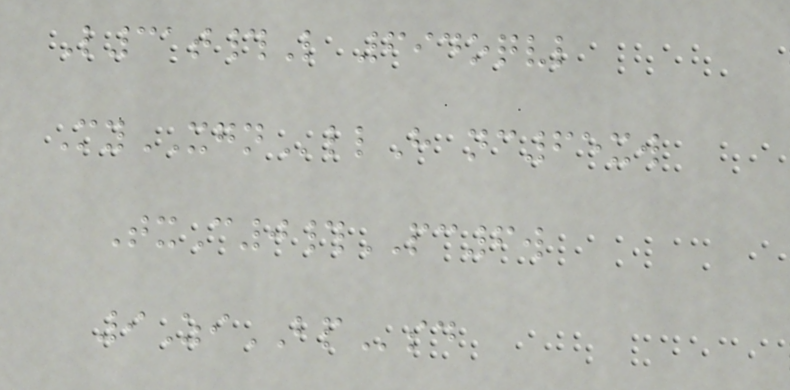L31t#L 694oqvl
MyXGNllH nc65xw
TxC0#PC6w
9ZiBPsd
